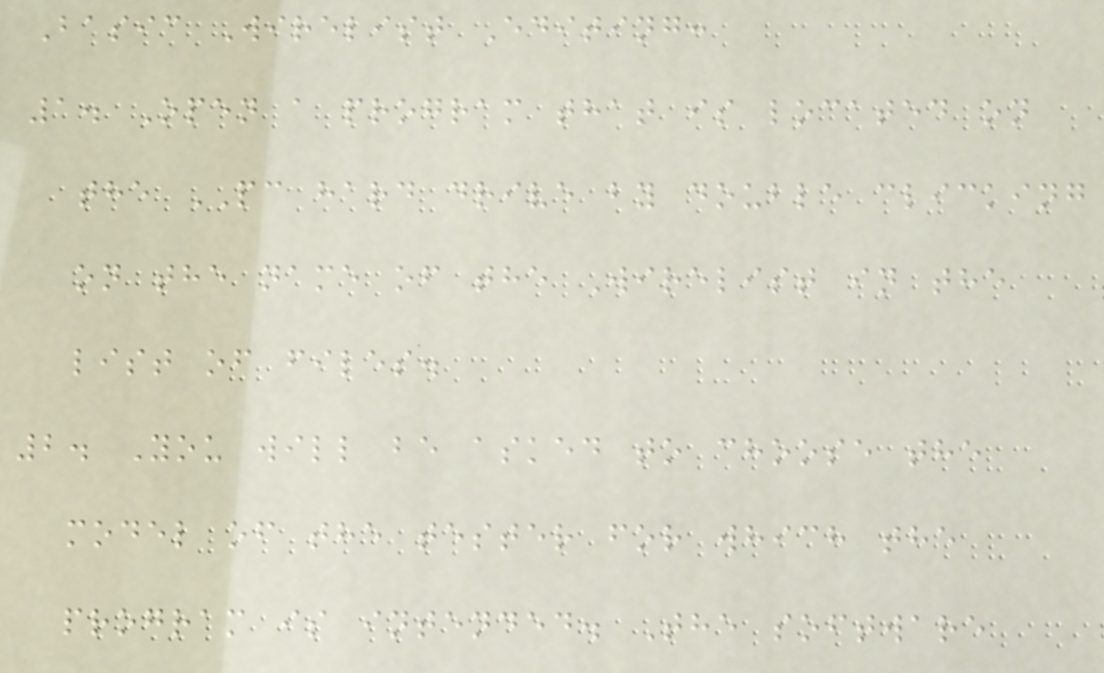Basic Wirelist Editing:
1. Open a program that is located on
the PC hard drive by double clicking
on the name of the Wirelist in the
list of files.
2. You will be asked to choose the
model of the tester for which the
program is intended. The software
